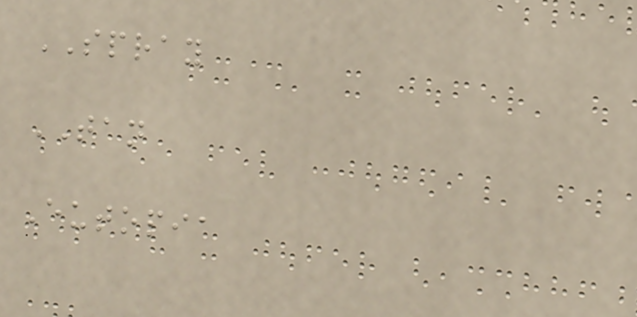SPRAY
TAN
Eutopia
